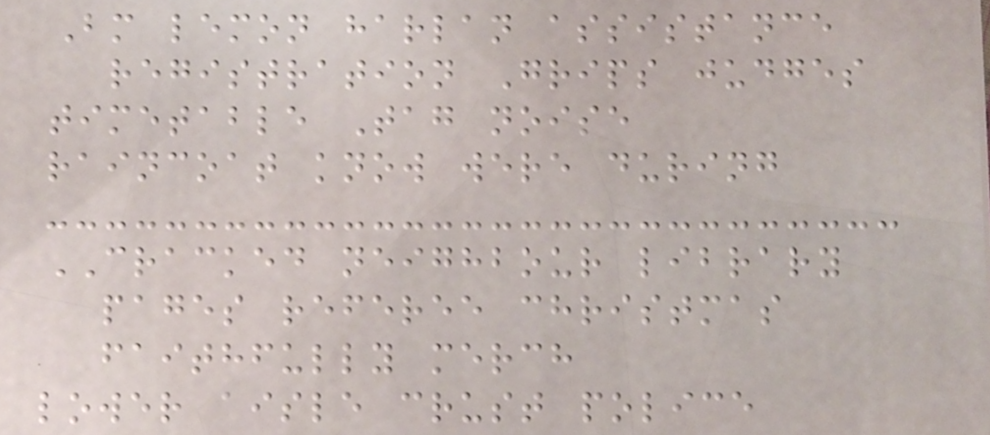Bm lemon harlan assistance
registration Grips judges
timetable Tag noise
raincoat know were during
CRACKED neighbour library
pages referee christmas
faithfully merch
lower aisle crust police
